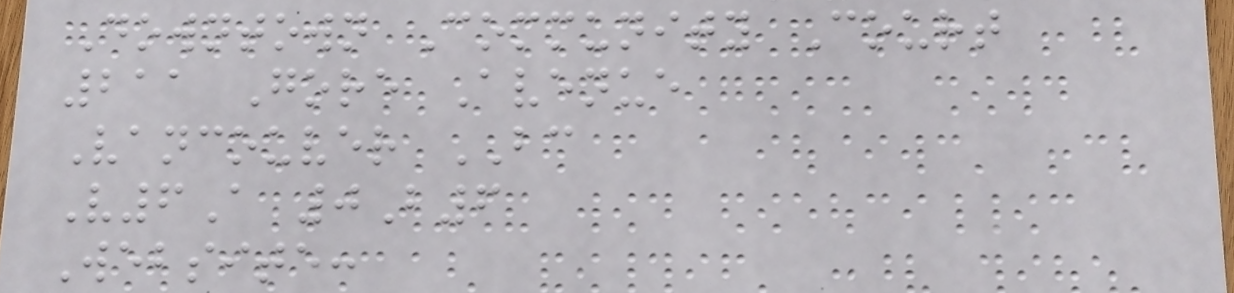Downtown Community Court
211 Gore Avenue
Vancouver BC
V6A 0B6
Website:
